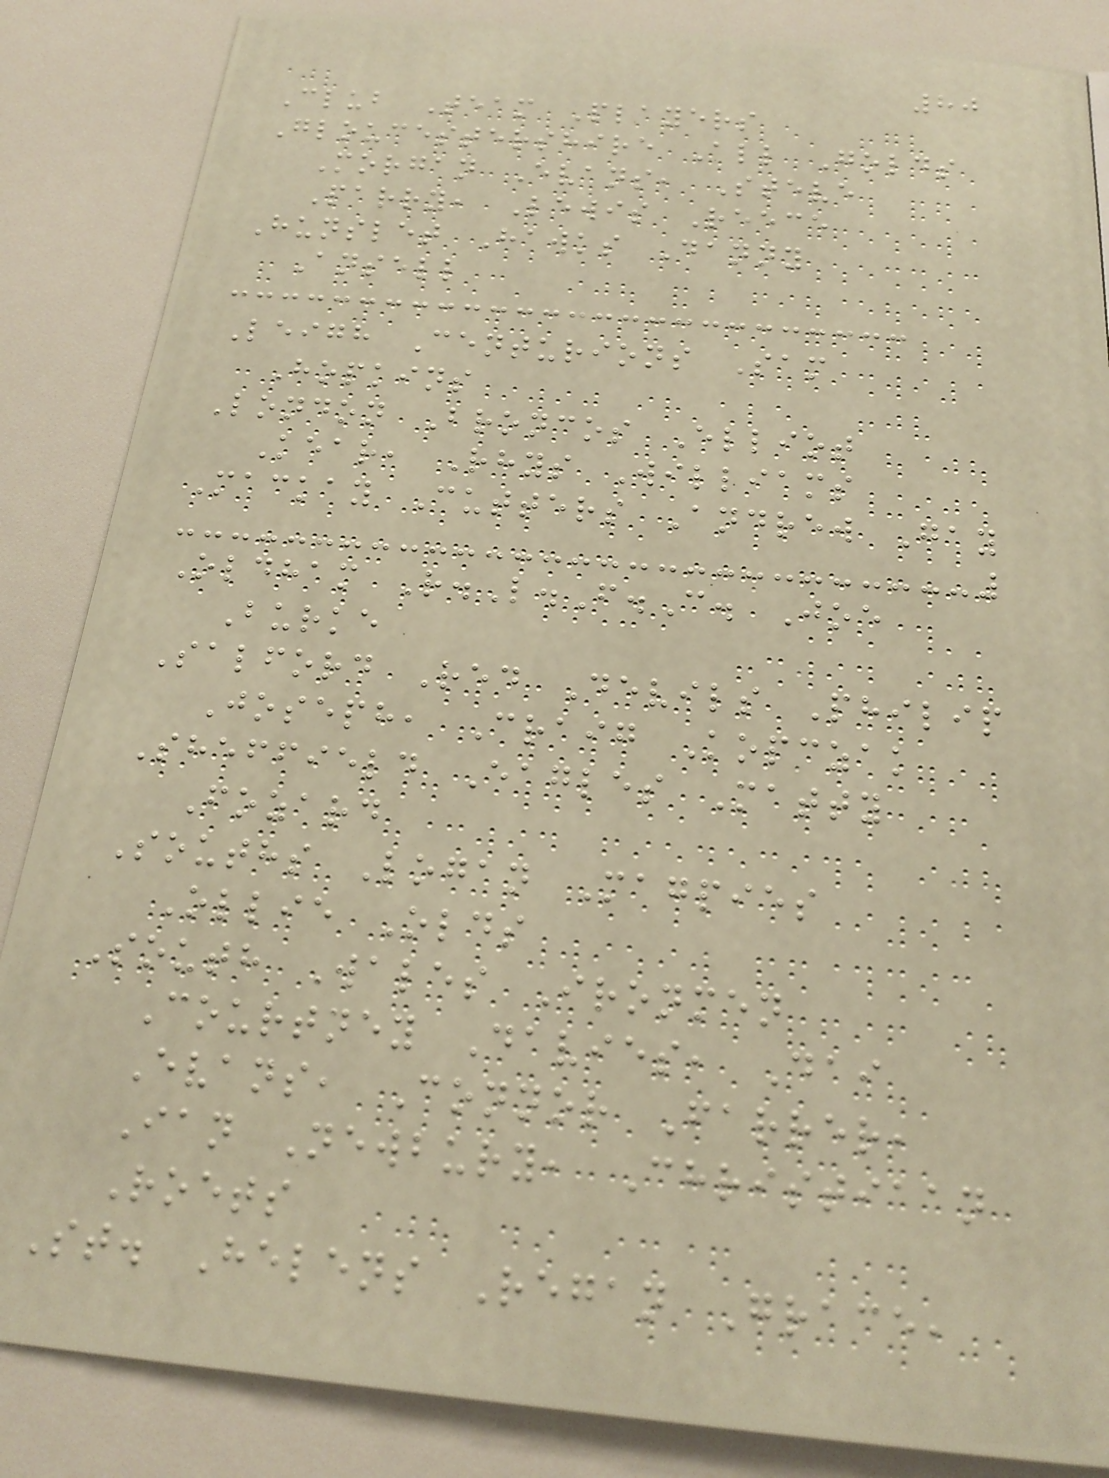80
Club Team Players
Gloucestershire All Golds
Morgan Evans, Steve
Parry, Lewis Reece
Hunslet Hawks Danny
Ansell
Leigh Centurions Sam
Hopkins
London Broncos Elliot
Kear, Rhys Williams
Mackay Cutters Andrew Gay
Oldham R.L.F.C. Joe
Burke
Salford Red Devils Philip
Joseph, Craig Kopczak
Sheffield Eagles Matty
Fozard
Souths Logan Magpies
Ollie Olds
South Wales Ironmen
Courtney Davies, Dai
Evans, Connor Farrer,
Ian Newbury, Christiaan
Roets
St. Helens Regan Grace,
